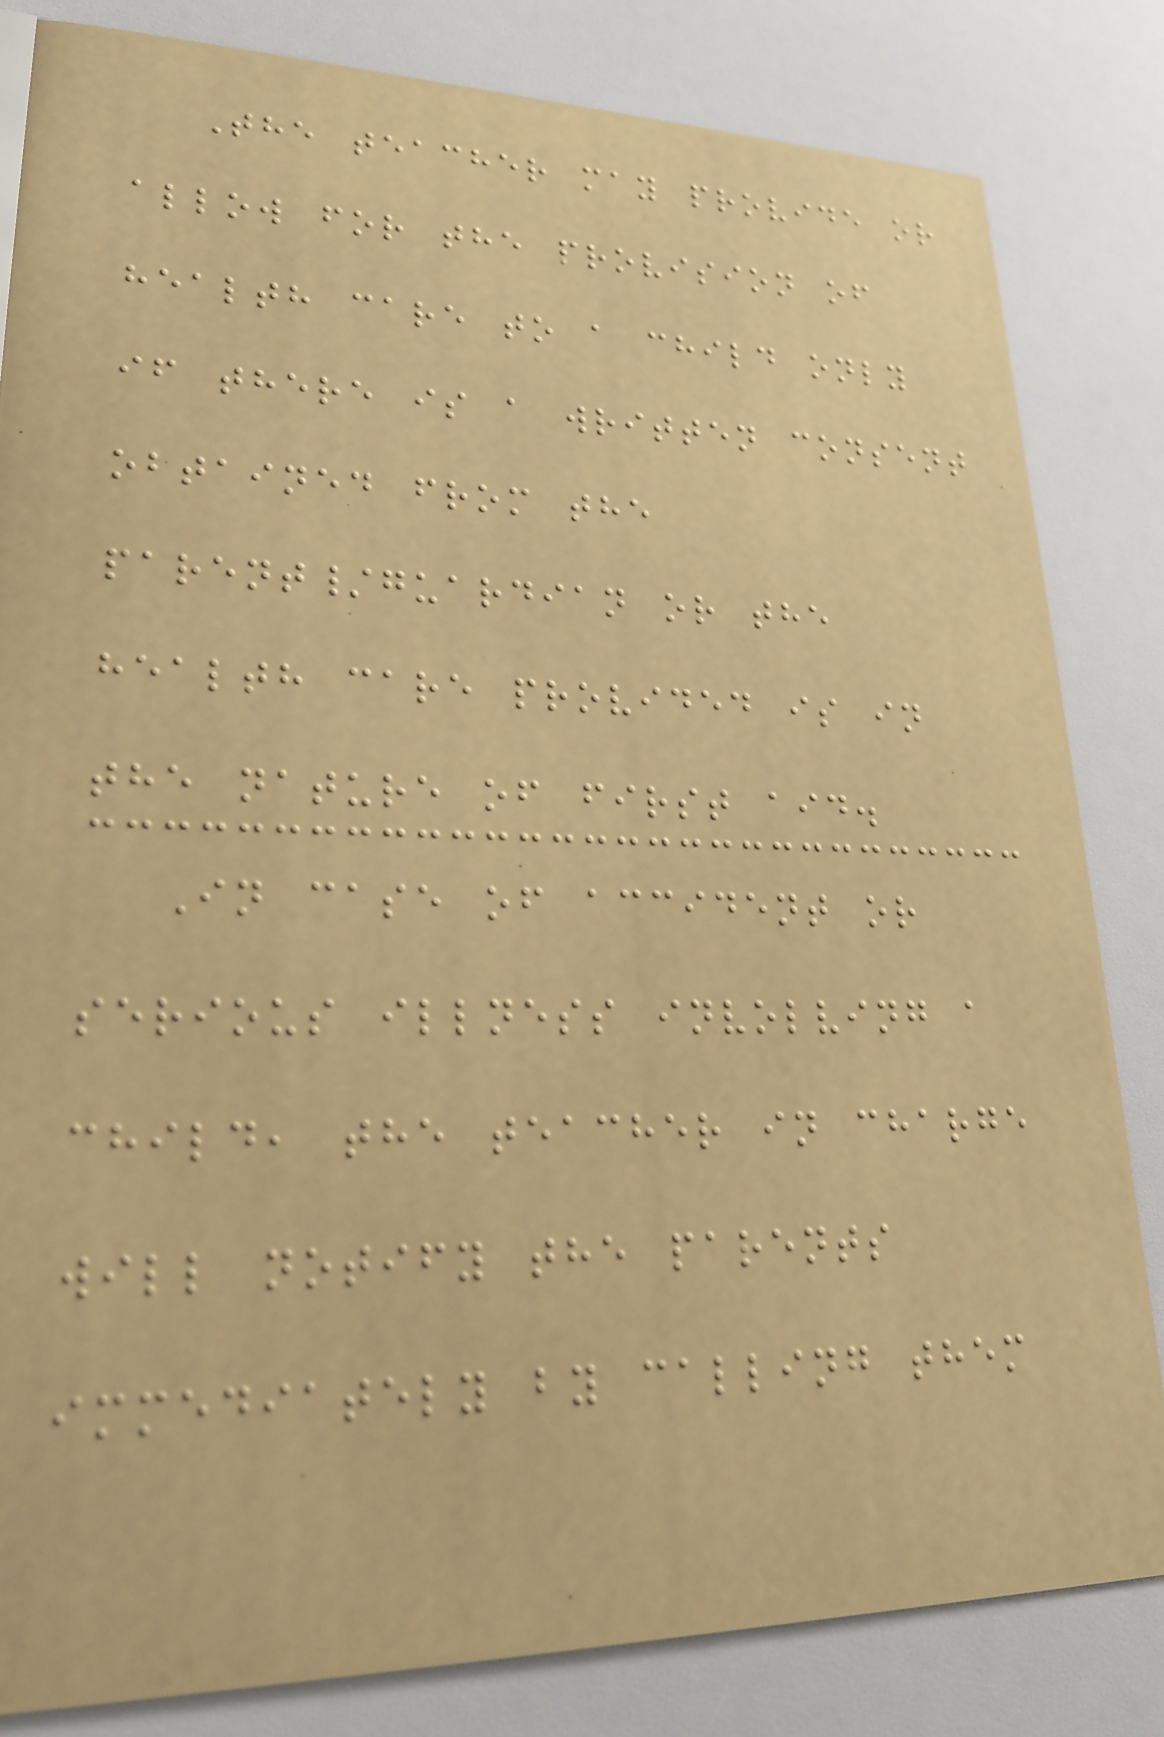The teacher may provide or
allow for the provision of
health care to a child only
if there is a written consent
obtained from the
parent/guardian or the
health care provided is in
the nature of first aid.
In case of accident or
serious illness involving a
child, the teacher in charge
will notify the parents
immediately by calling them
